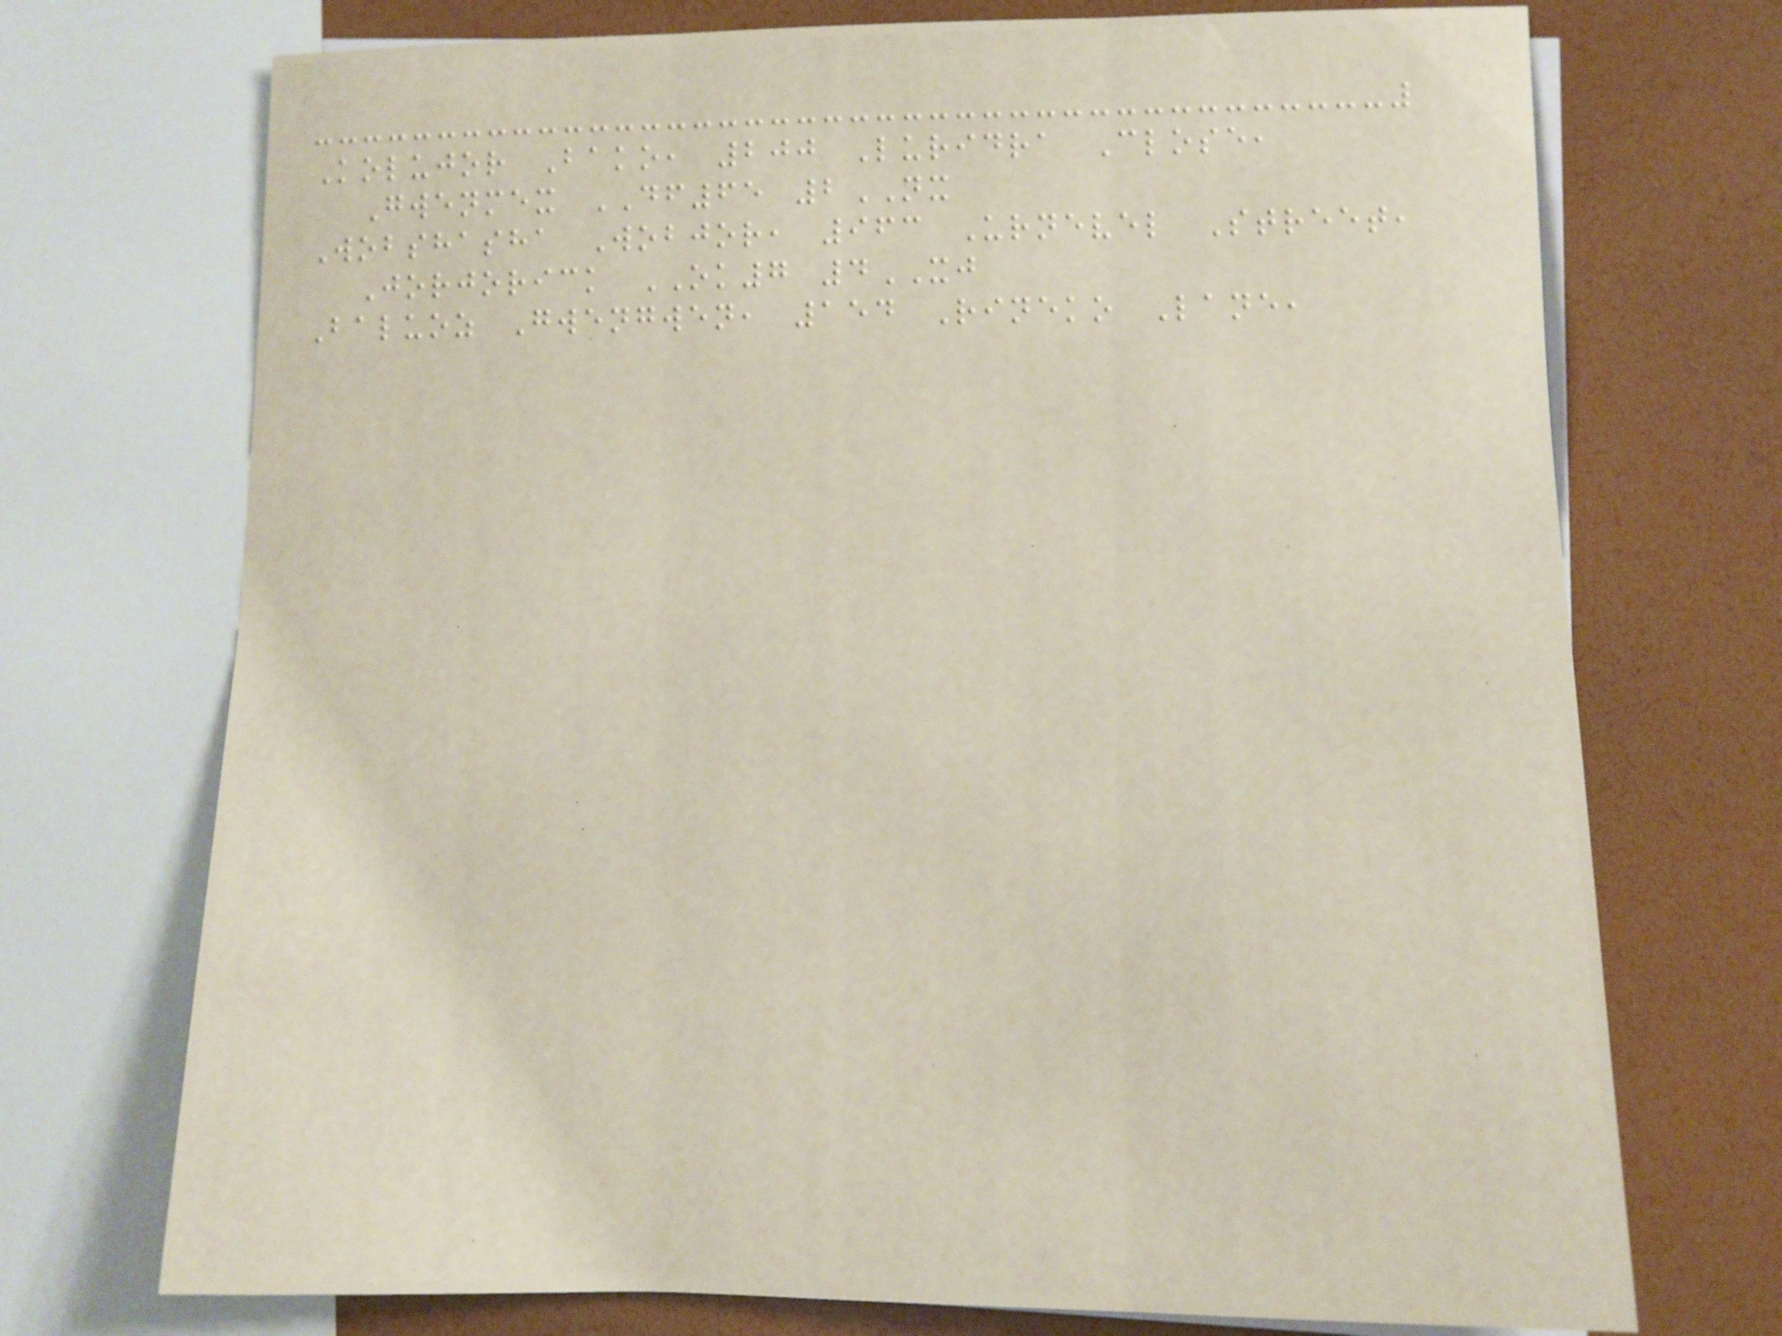Kolujor Bako, 200 Luridra Close,
Gwenmex DF65 2NX
Wobshasha Wobjor, 963 Urnevel Street,
Jorjorick OK7 4XJ
Baluoz Gwengwen, 154 Rineko Lane,
